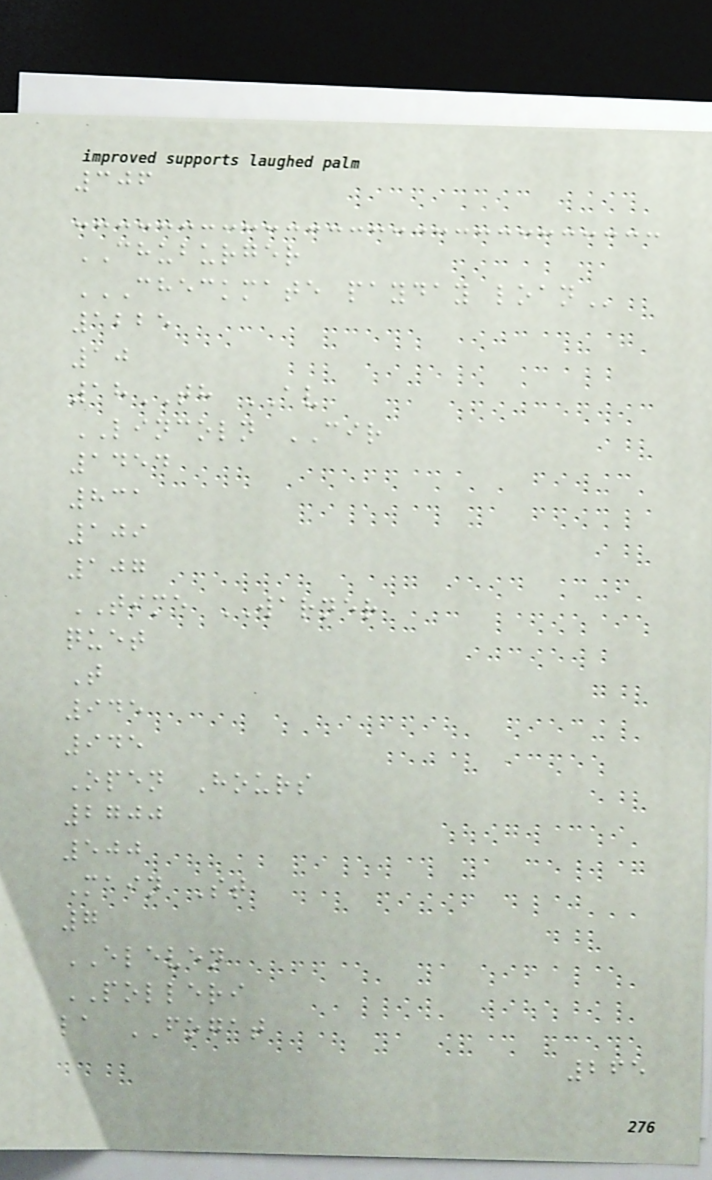306
CHUBURGER
CHECKMATE PAYDAY LOAN
1225
10
18TH AV
LINCOLN CIR
1454
831
109
107
TIME WARNER
quet
T
945
945
Open Hours
2700
500
Main St
7
ELEVEN
POLLERI
la FOGAT
265
